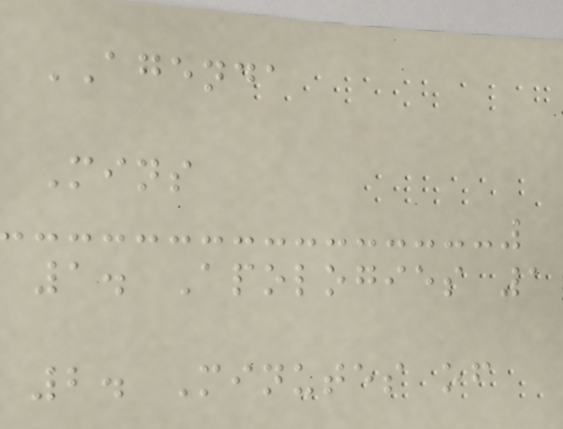AGENDA
Mins
1. Apologies 1
2. Minutes of
